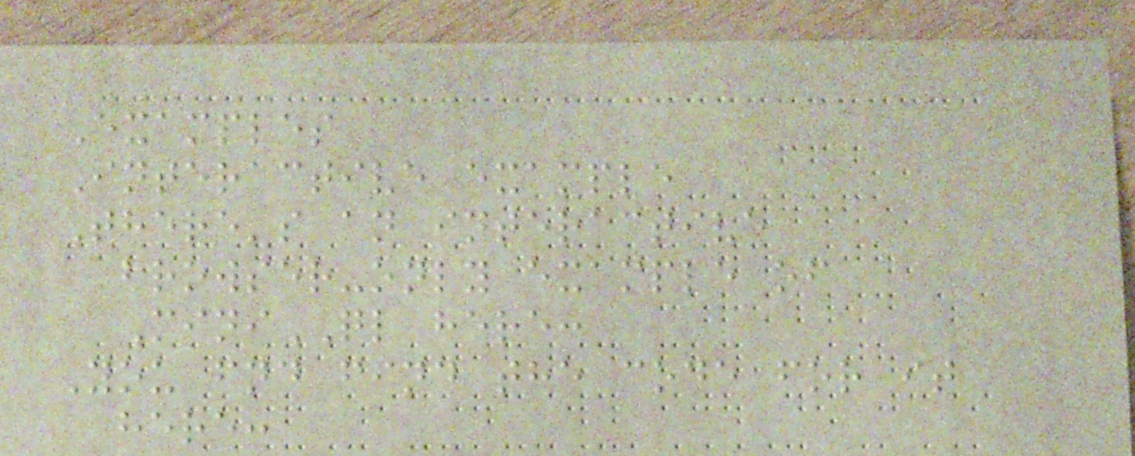Examples
Interactive example
There's an interactive
browser-only example of
MiniQL here:
You fnd find the code for it
here:
